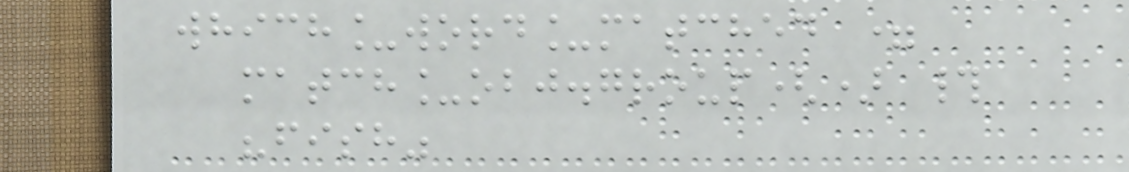which_word_matched =
match_obj.group() #
"fish"
